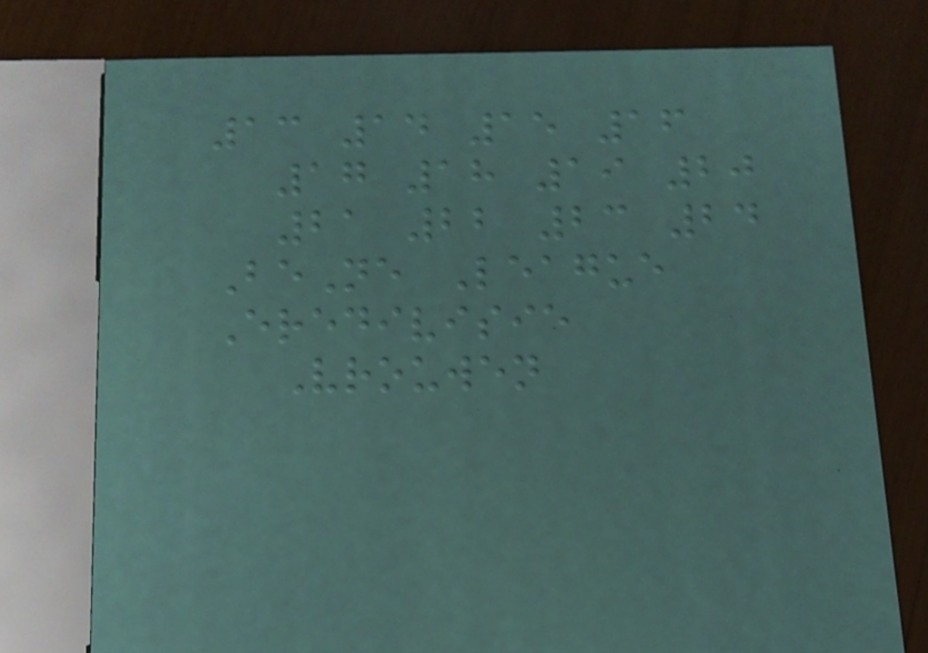13 14 15 16
17 18 19 20
21 22 23 24
BeNe League
Eredivisie
Vrouwen
